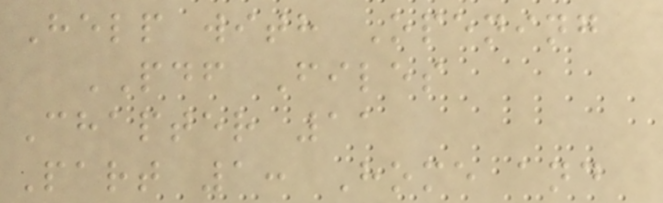Help with Opening
PDF Files
Chapter 11
Part 1: Home and
